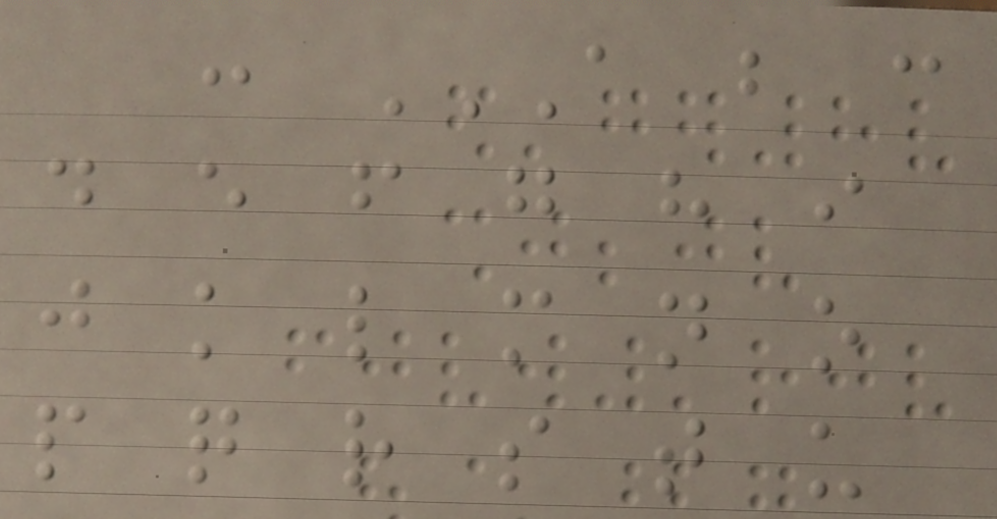: A B C
D E F G H I
J K L M N O
P Q R S T U
